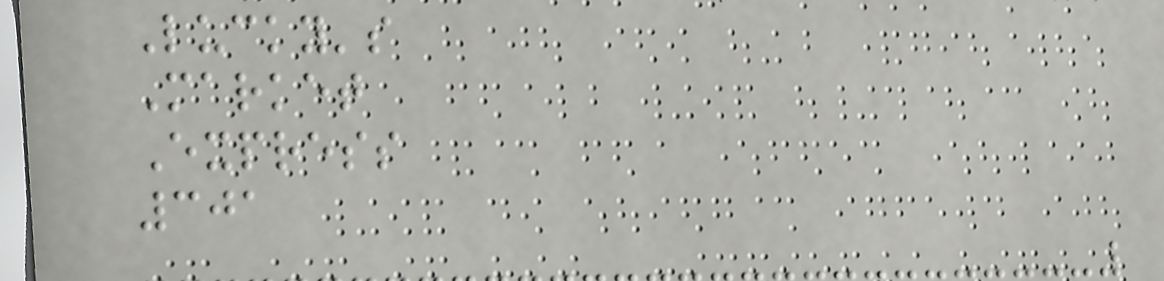Lucky's
Market
Express
301
